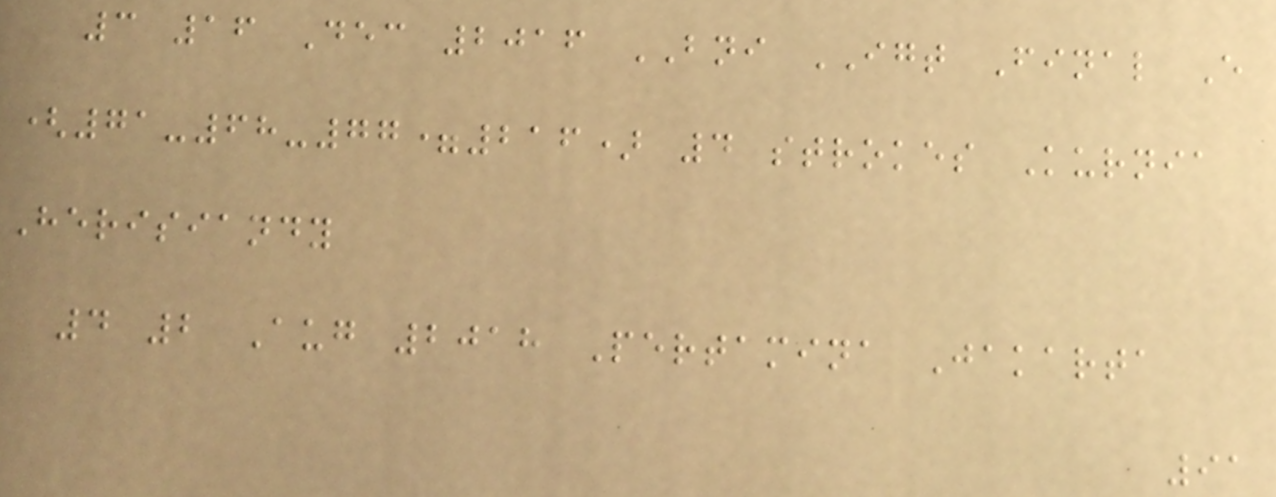3 16 Dec 2016 BNI IGT Final E
(71-68-77=216) 4 strokes Kurnia
Herisiandy
4 2 Aug 2018 Pertamina Jakarta
91
